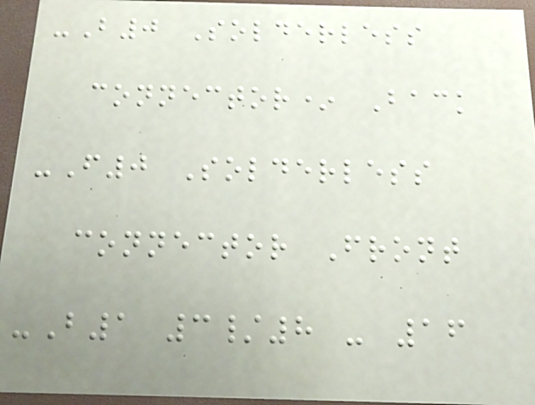-B0 Solderless
connector* Back
-F0 Solderless
connector Front
-B1 3/8 - 16
